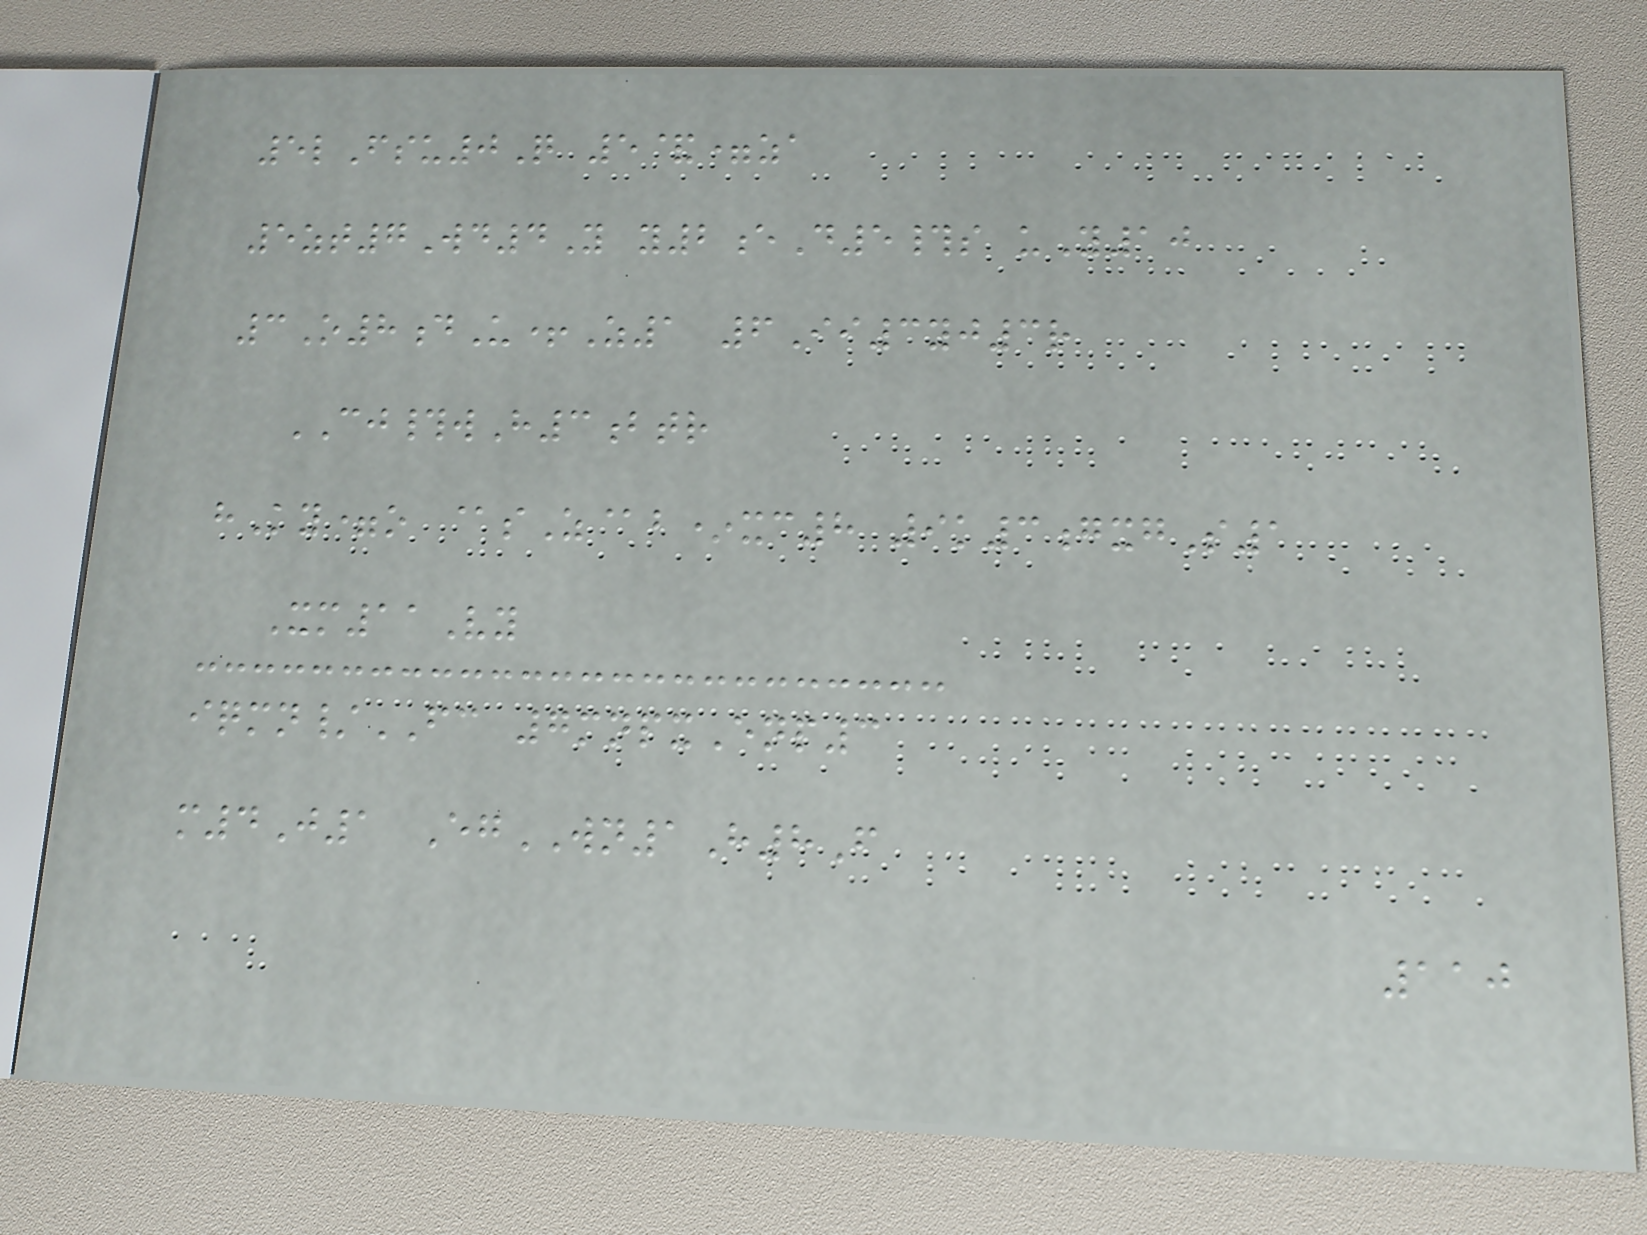5lFsu0Q 5&=za
5zt7Wd4Y y2eD5#s uY10
3O8dU+Z1 6Ii3yj3r
CJ#wH3btr
hKy=o @sZ@b*xc8 9k3gxgS1
Xm11Vy
iqmn/FC 7mnpxEnp3
m4J1 EgWN1H8F
110
